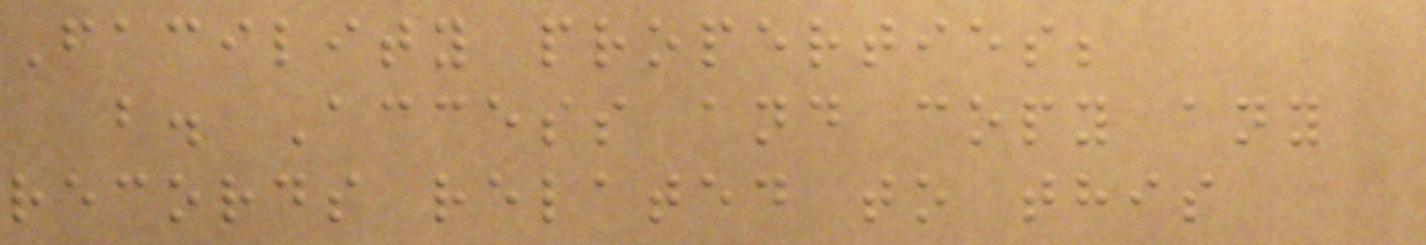Facility properties;
b. Access and copy any
records related to this
